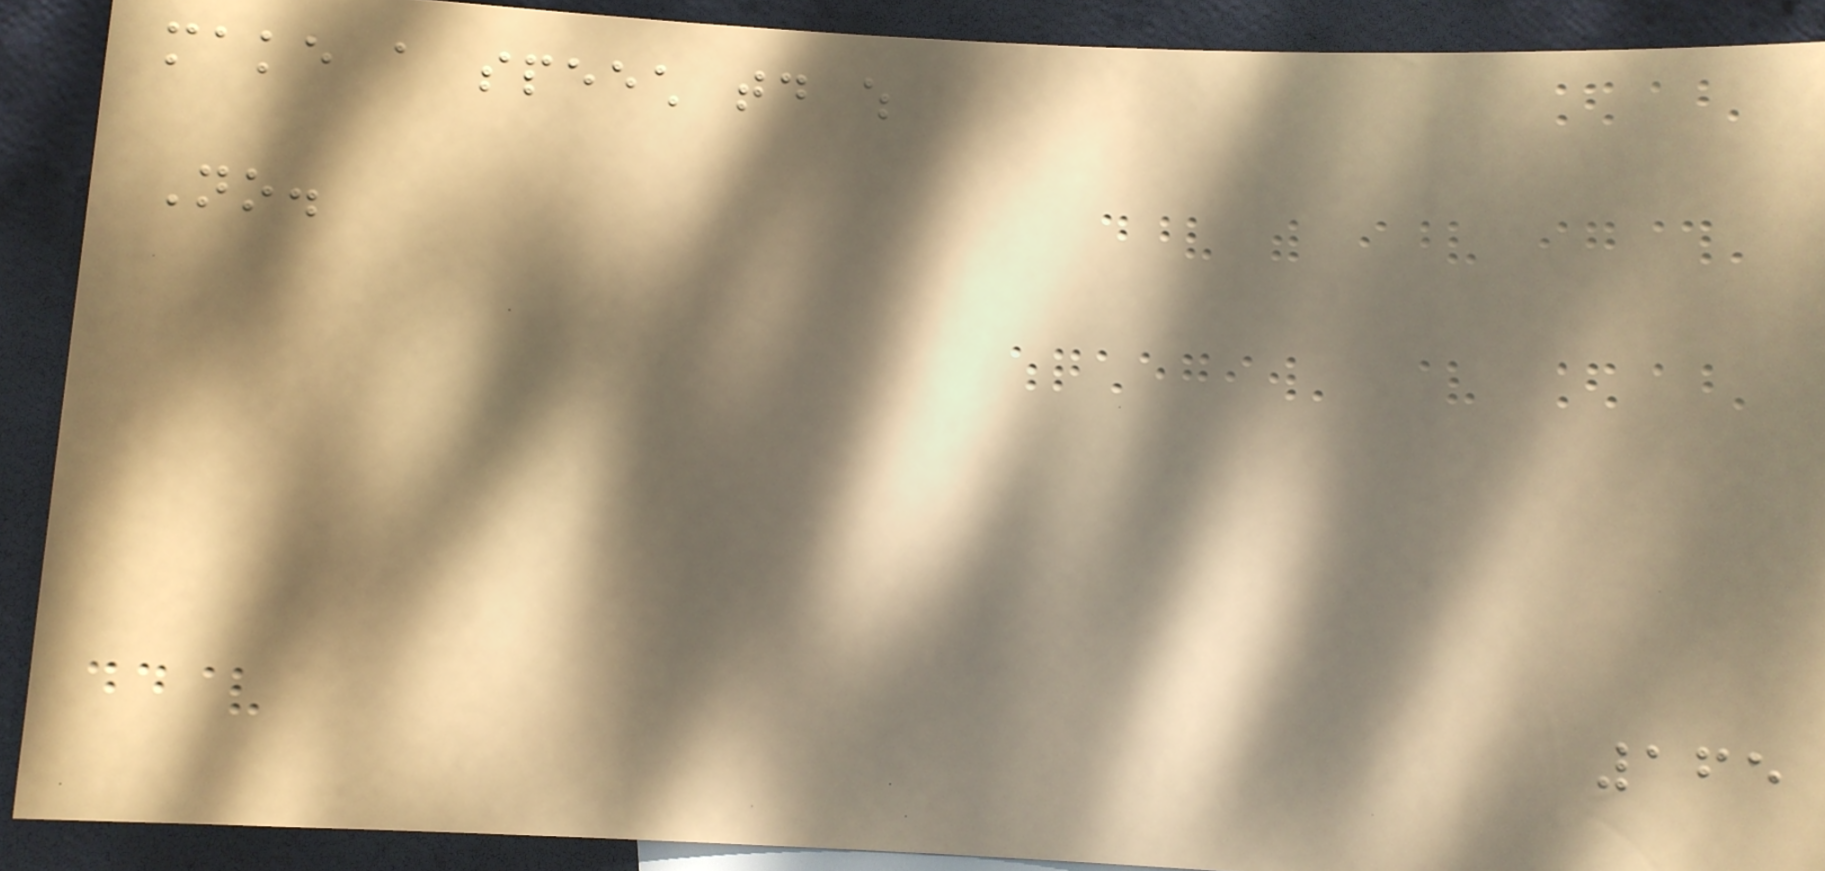make a speech today which
No.
165
